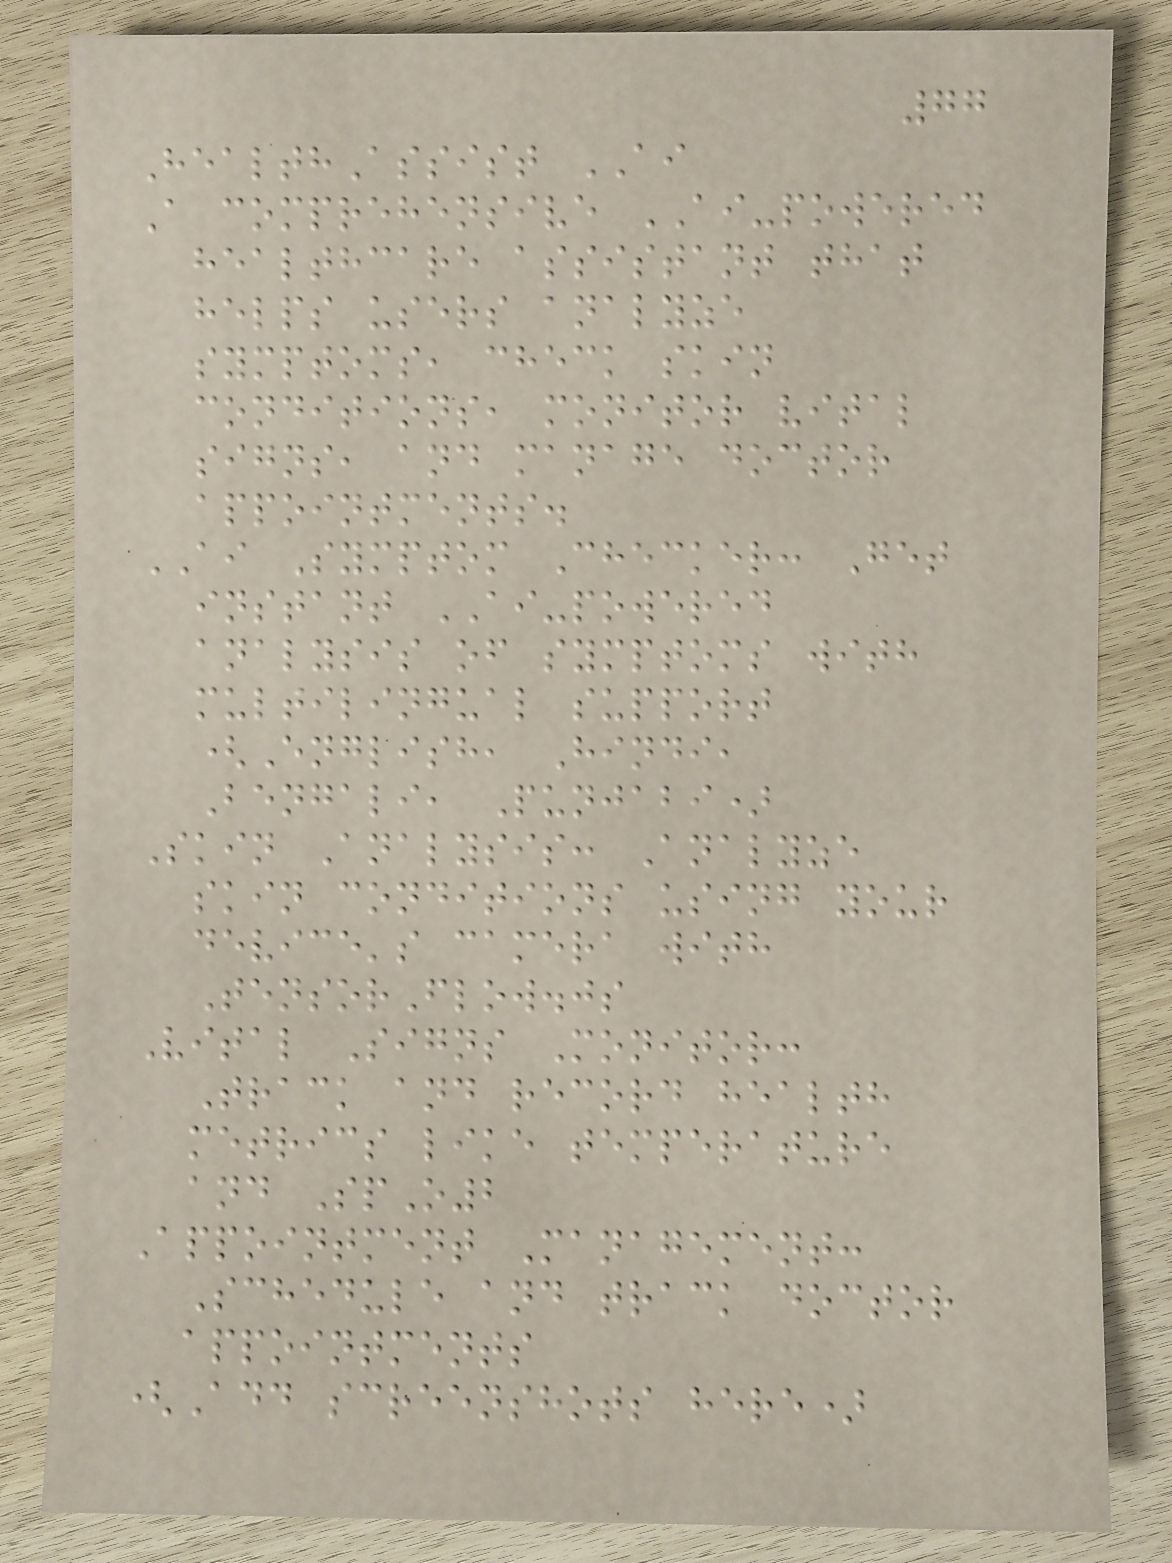77
HealthAssist AI
A comprehensive AI-powered
healthcare assistant that
helps users analyze
symptoms, check skin
conditions, monitor vital
signs, and manage doctor
appointments.
AI Symptom Checker: Get
instant AI-powered
analysis of symptoms with
multilingual support
(English, Hindi,
Bengali, Punjabi)
Skin Analysis: Analyze
skin conditions using your
device's camera with
TensorFlow.js
Vital Signs Monitor:
Track and record health
metrics like temperature
and SpO2
Appointment Management:
Schedule and track doctor
appointments
(Add screenshots here)
